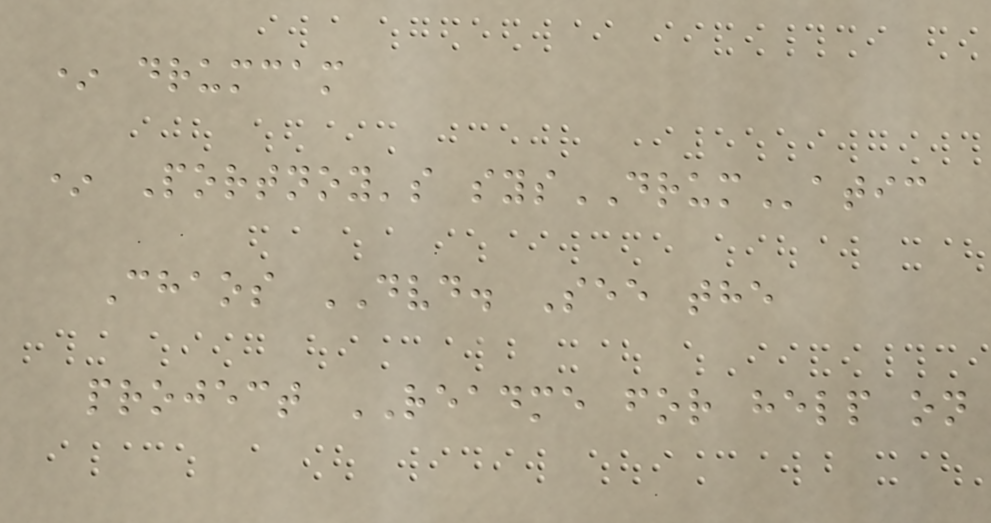* drumcam
* Portnoy's sysDRUMatic
Chaos DVD. See the
project README for help on
